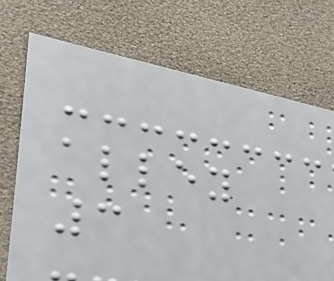alley
3
